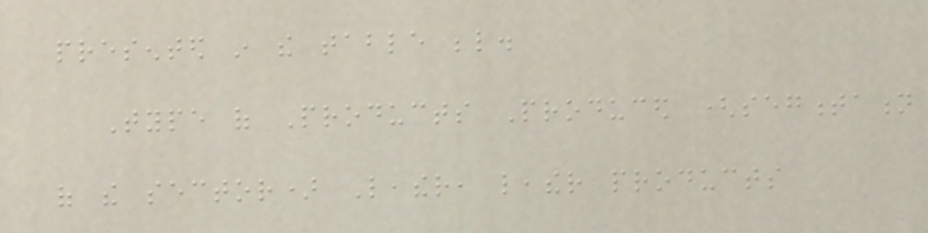presented in the table below.
Type of Products Produced (segmentation
of the sector) Leather, leather products
